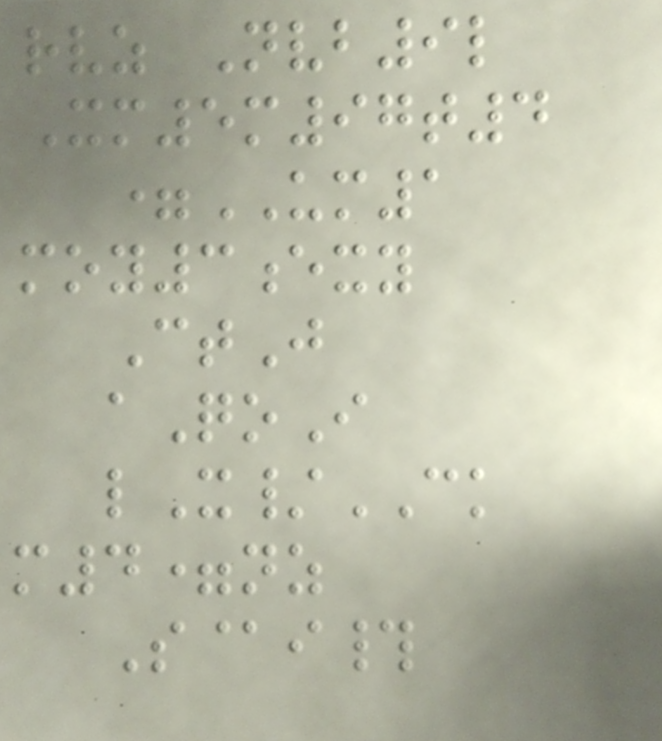rvz Nvb9l
Xm5m97t4
=UM1
moy3exy
CtJ
aQoI
lX/CK
m4=nz
S@i#
